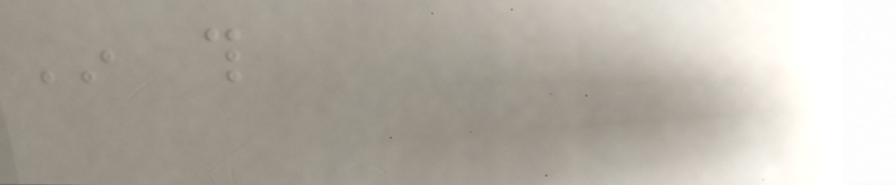In this
